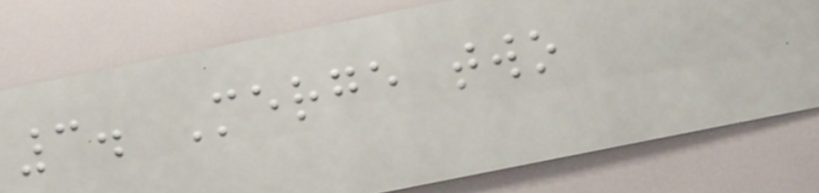3. Merge two
